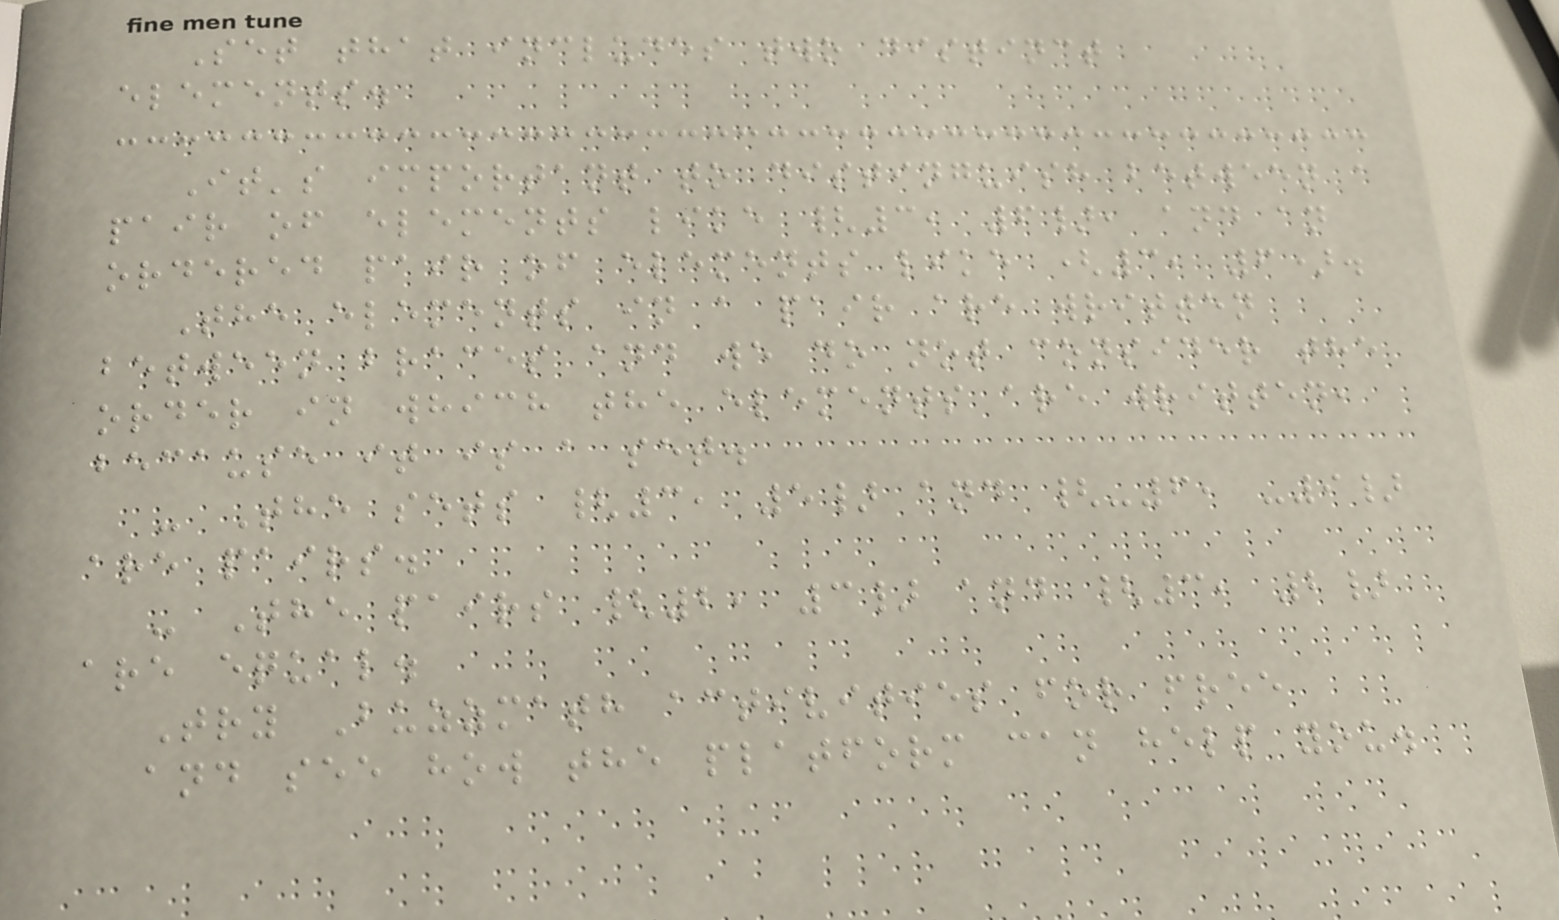Set that includes two distinct
elements.
It's important to distinguish between a
pair of elements like {3, 6}, and an
ordered pair of elements like (3, 6).
The elements in a pair are written
between braces and we do not consider the
order in which the elements are written,
because it is a set.
- The sets {3, 5} and {-6, -9}
are pairs.
- The pairs {2, 3} and {3, 2}
are equal.
Try Buzzmath activities for free
and see how the platform can help you.
